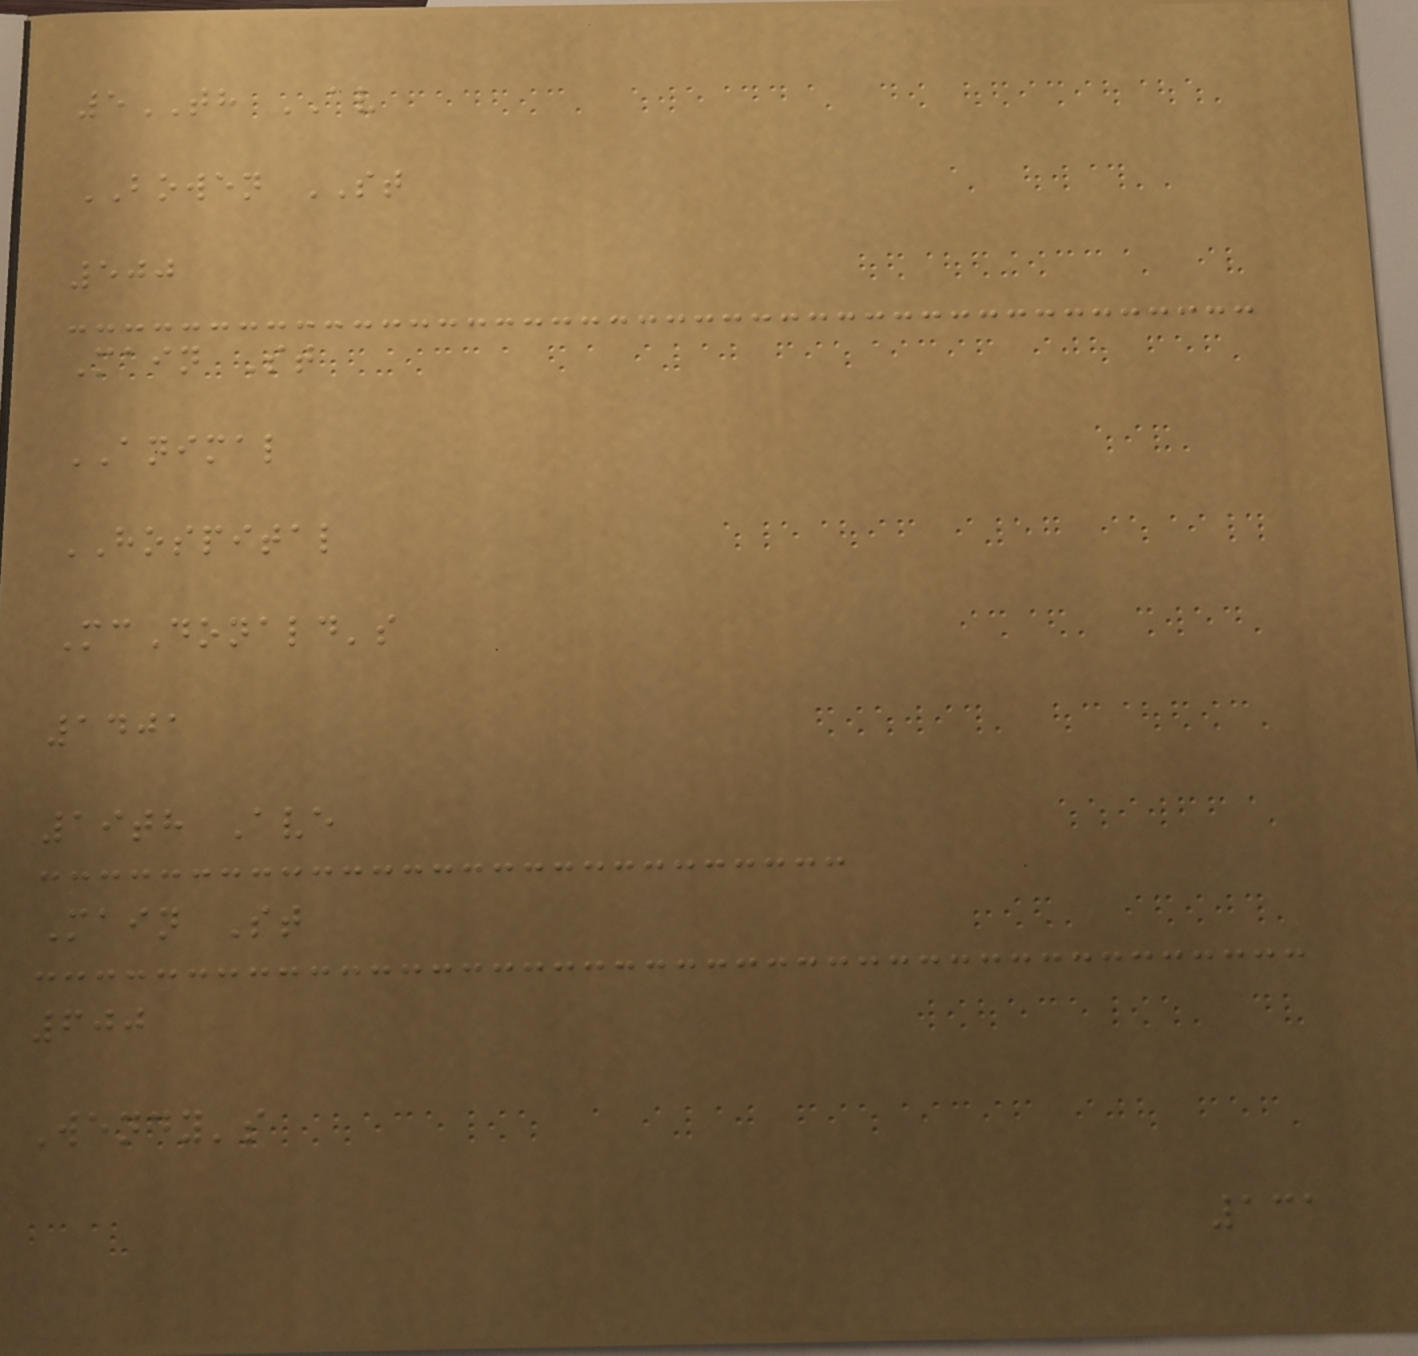5TH AV
BOWEN ST
500
Main St
ANIMAL
HOSPITAL
McDonald's
1401
19th Ave
Main St
600
Wendy's
131
